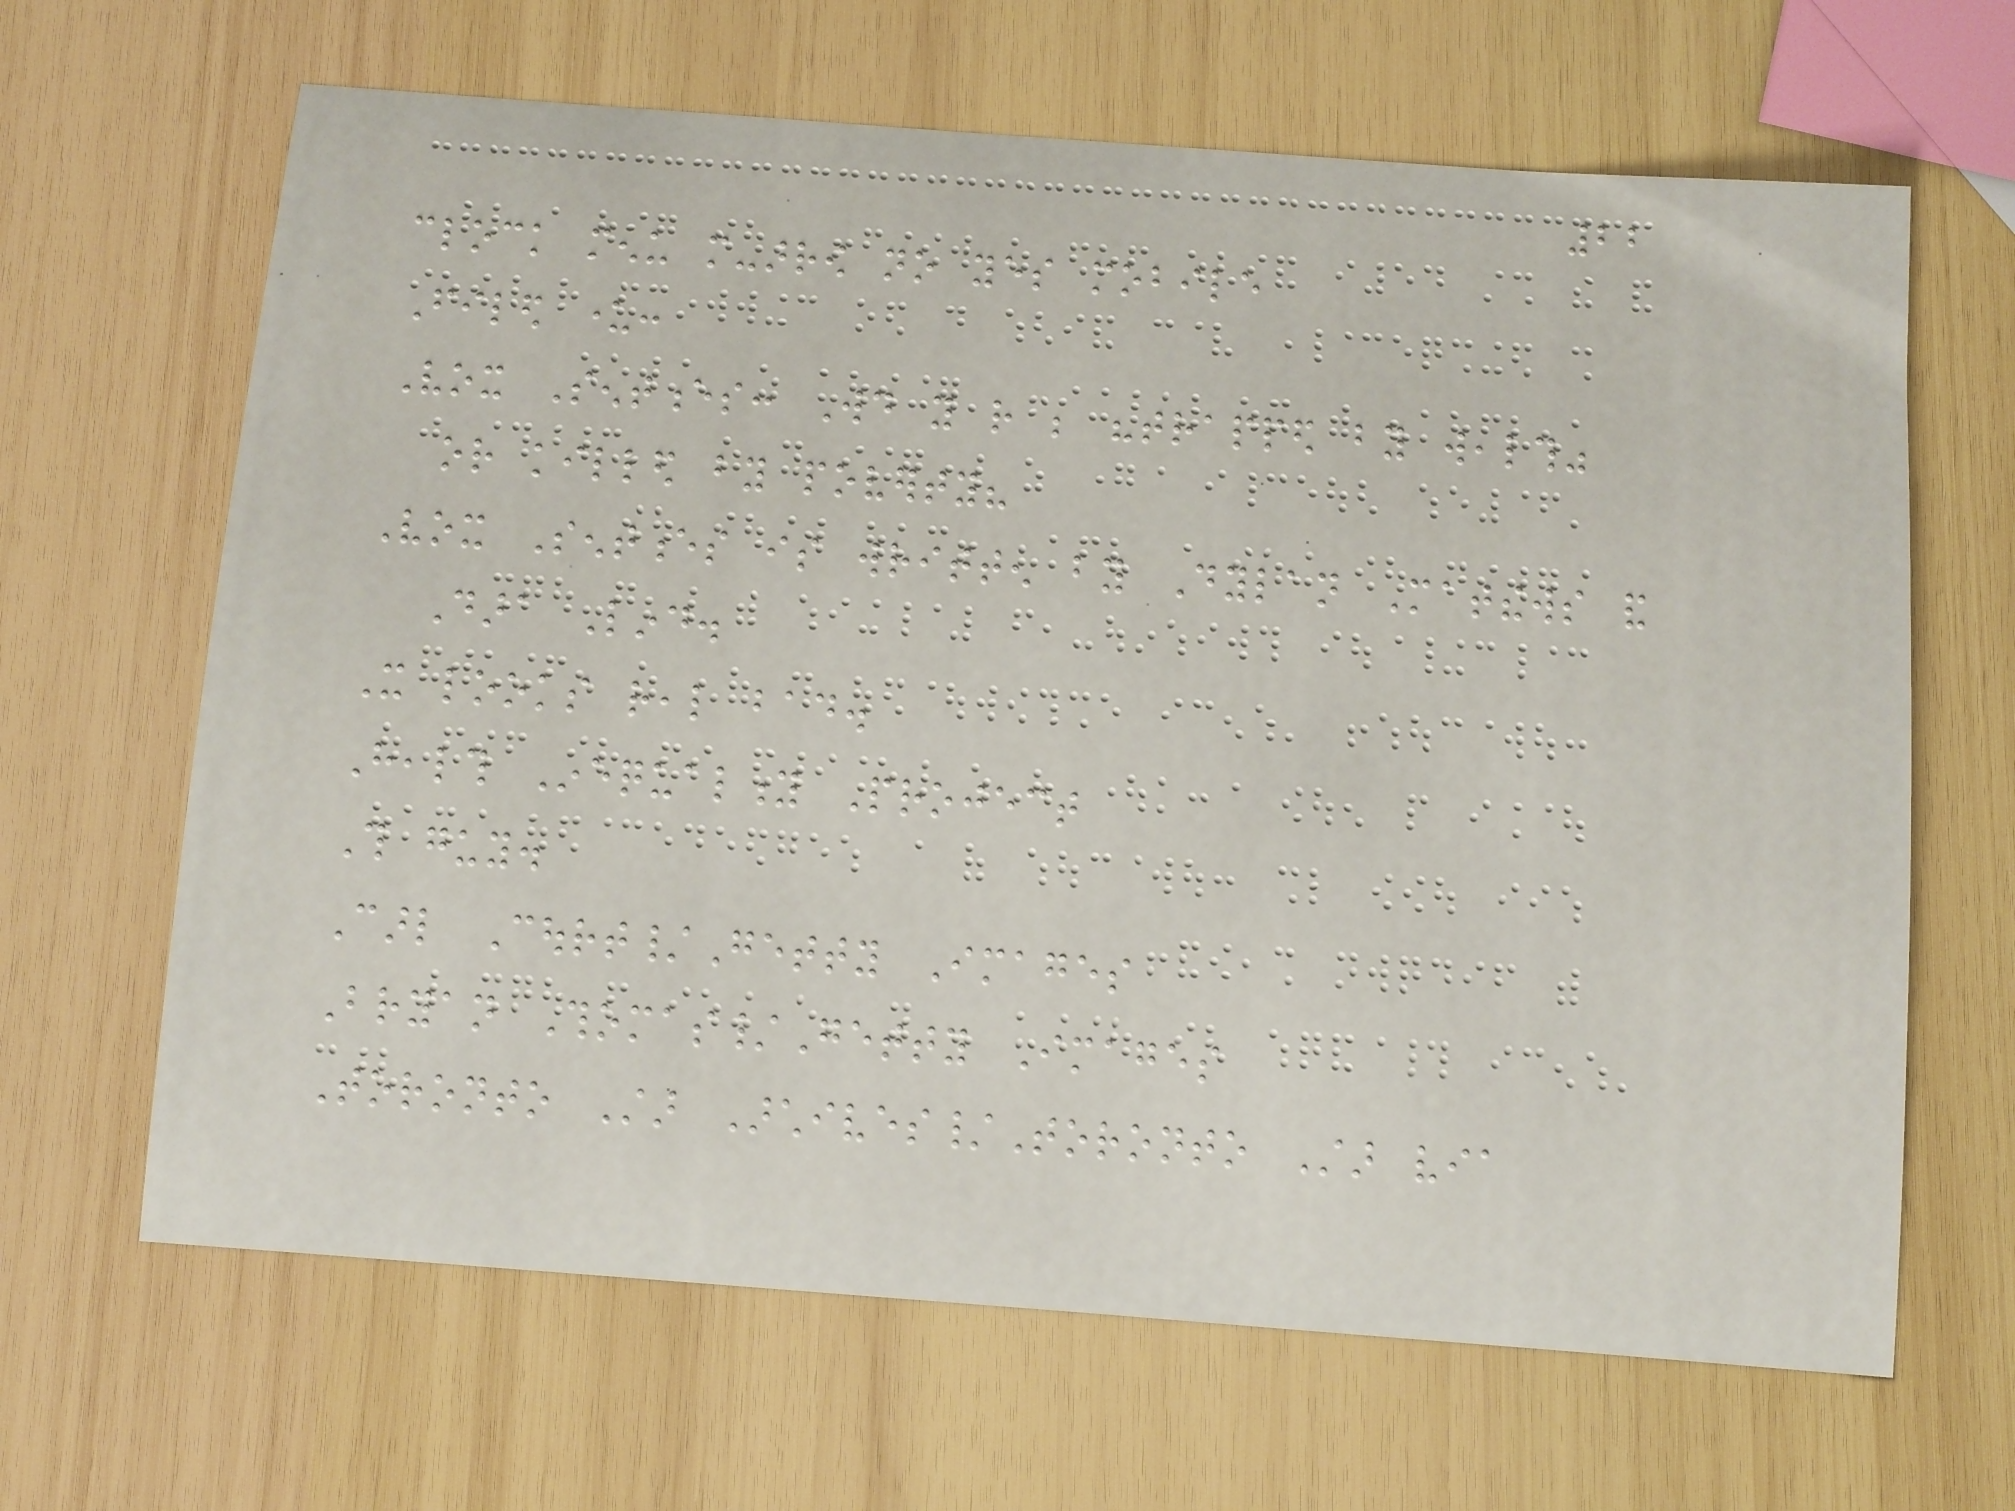22
clock menu more-arrow no yes mobile
Filed under:
Vox Sentences: Would you rather be "trapped by wealth"
or killed by poverty?
Vox Sentences is written by Dylan Matthews and
Dara Lind.
It looks real bad.
Health Inequality Project
This guy.
Carl Court/Getty Images
Bryan Thomas/Getty Images
Toronto Star Archives/Toronto Star via
